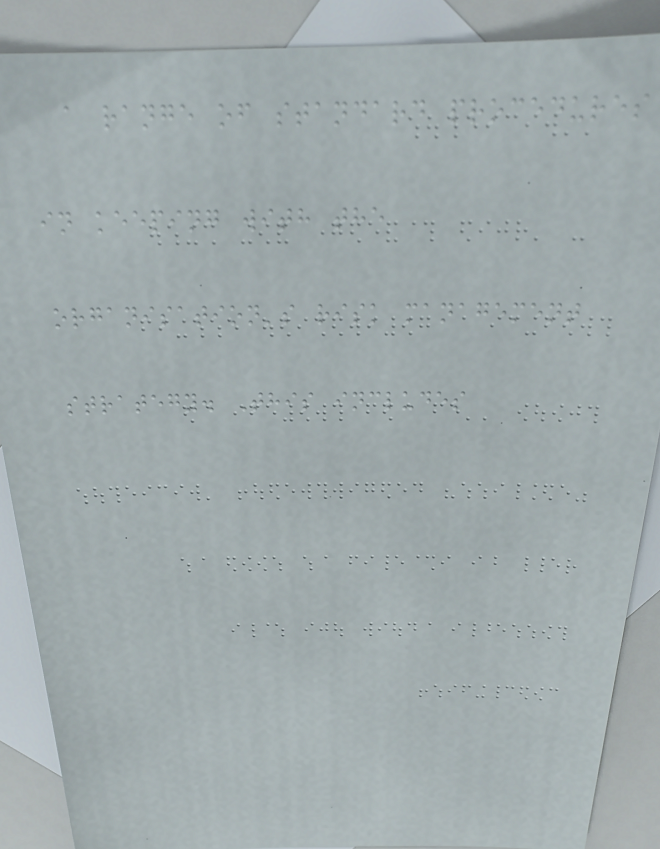a range of standard procedures
in keeping with the
organisation's risk management
strategy. This includes
